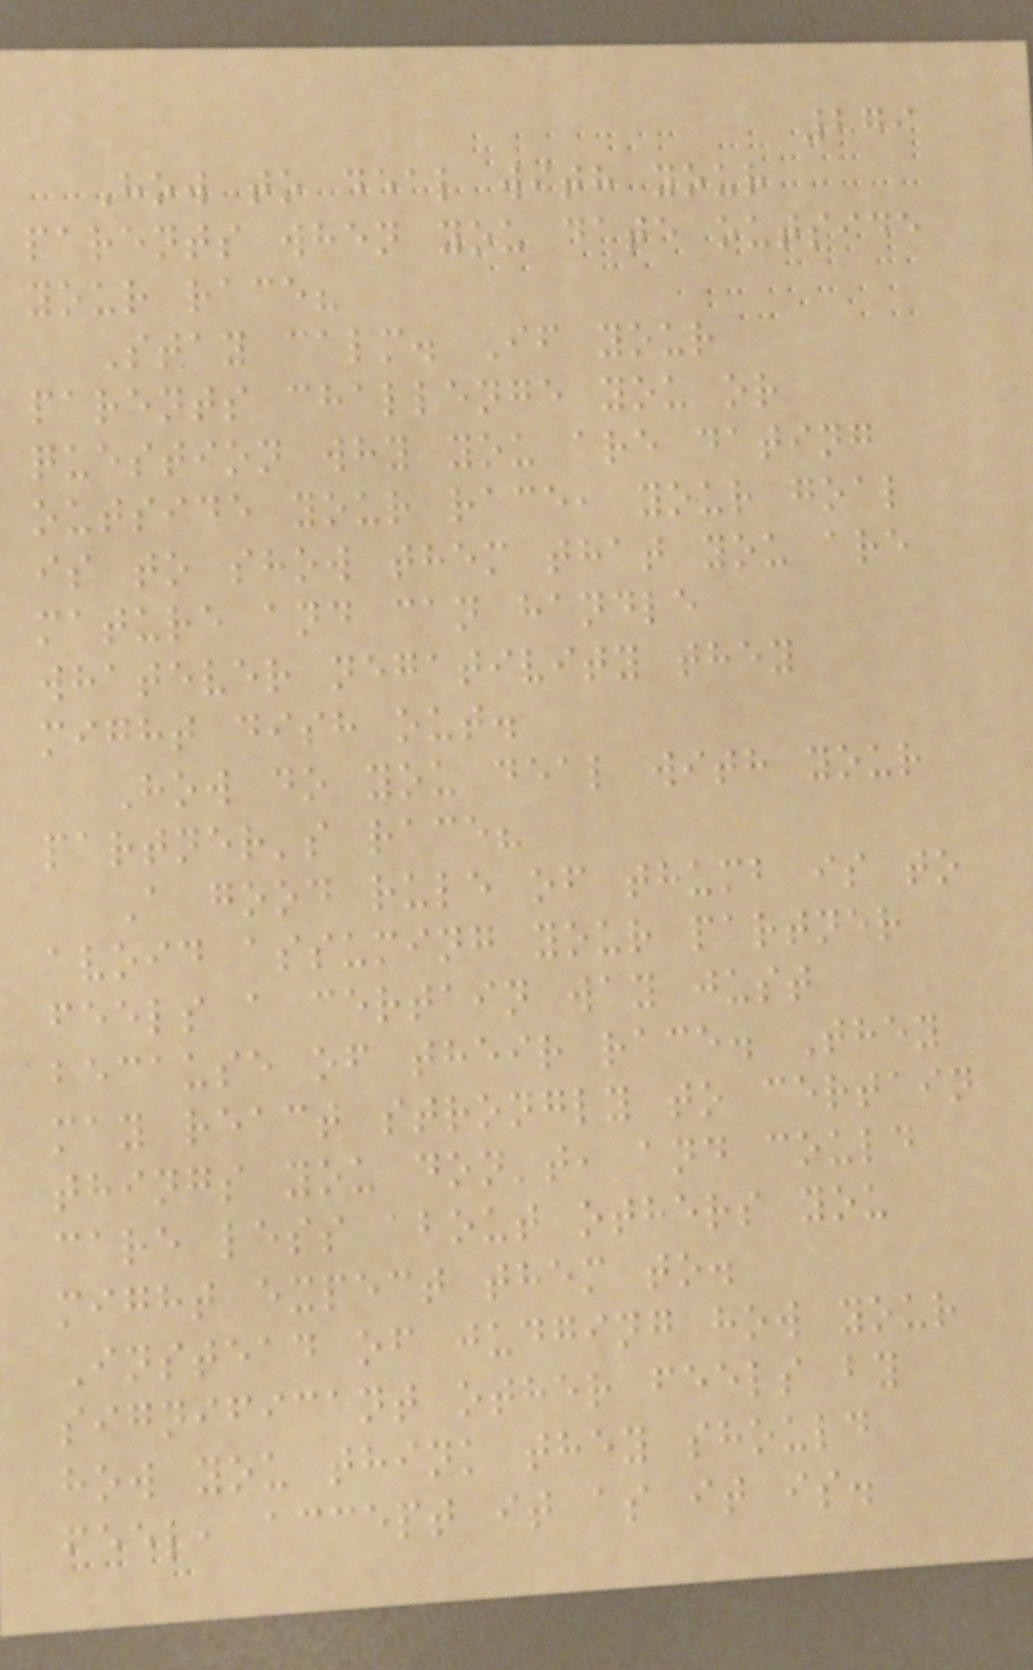279
How to deal with your
parents when you date outside
your race?
Stay calm. If your
parents challenge you or
question why you are dating
outside your race, your goal
is to show them that you are
mature and can handle
whatever negativity they
might dish out.
How do you deal with your
partner's race?
A good rule of thumb is to
avoid assuming your partner
feels a certain way just
because of their race. They
may react strongly to certain
things you don't, and could
care less about others you
might expect them to.
Instead of judging how your
significant other feels by
how you think they should
feel, accept it as it is.
